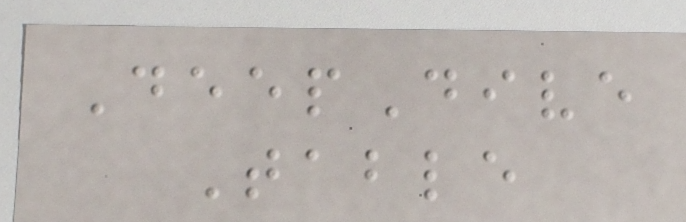DeepDive
Table
